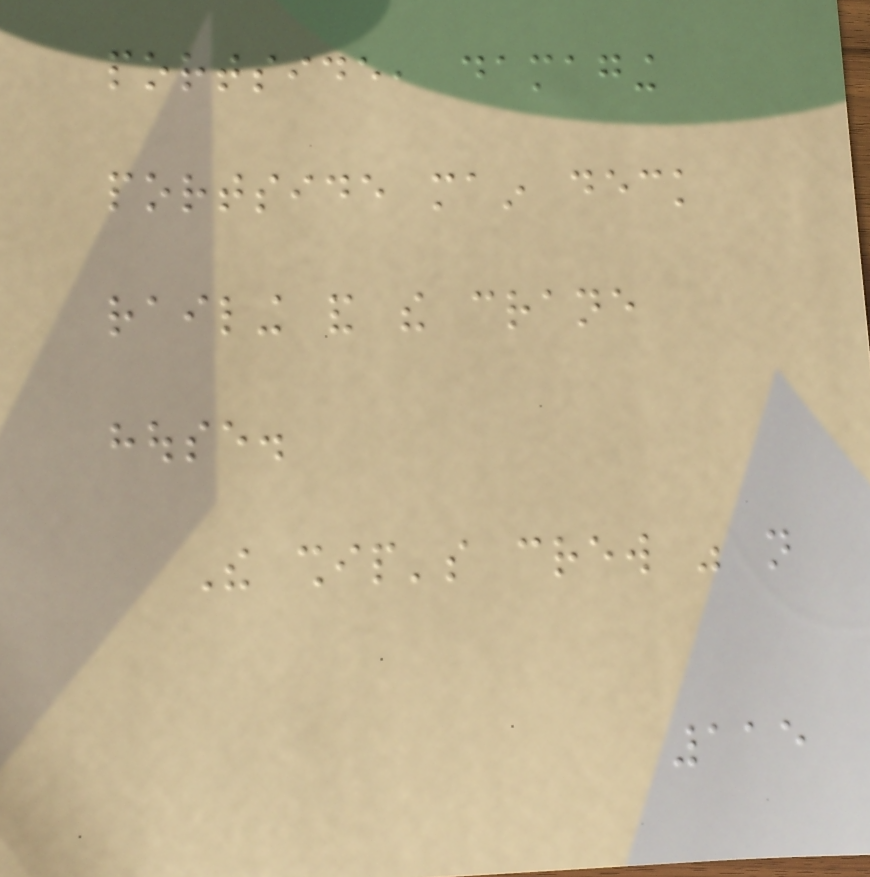portside, damaging
portside main deck
railing and the crane
house.
The ship's crew was not
115
